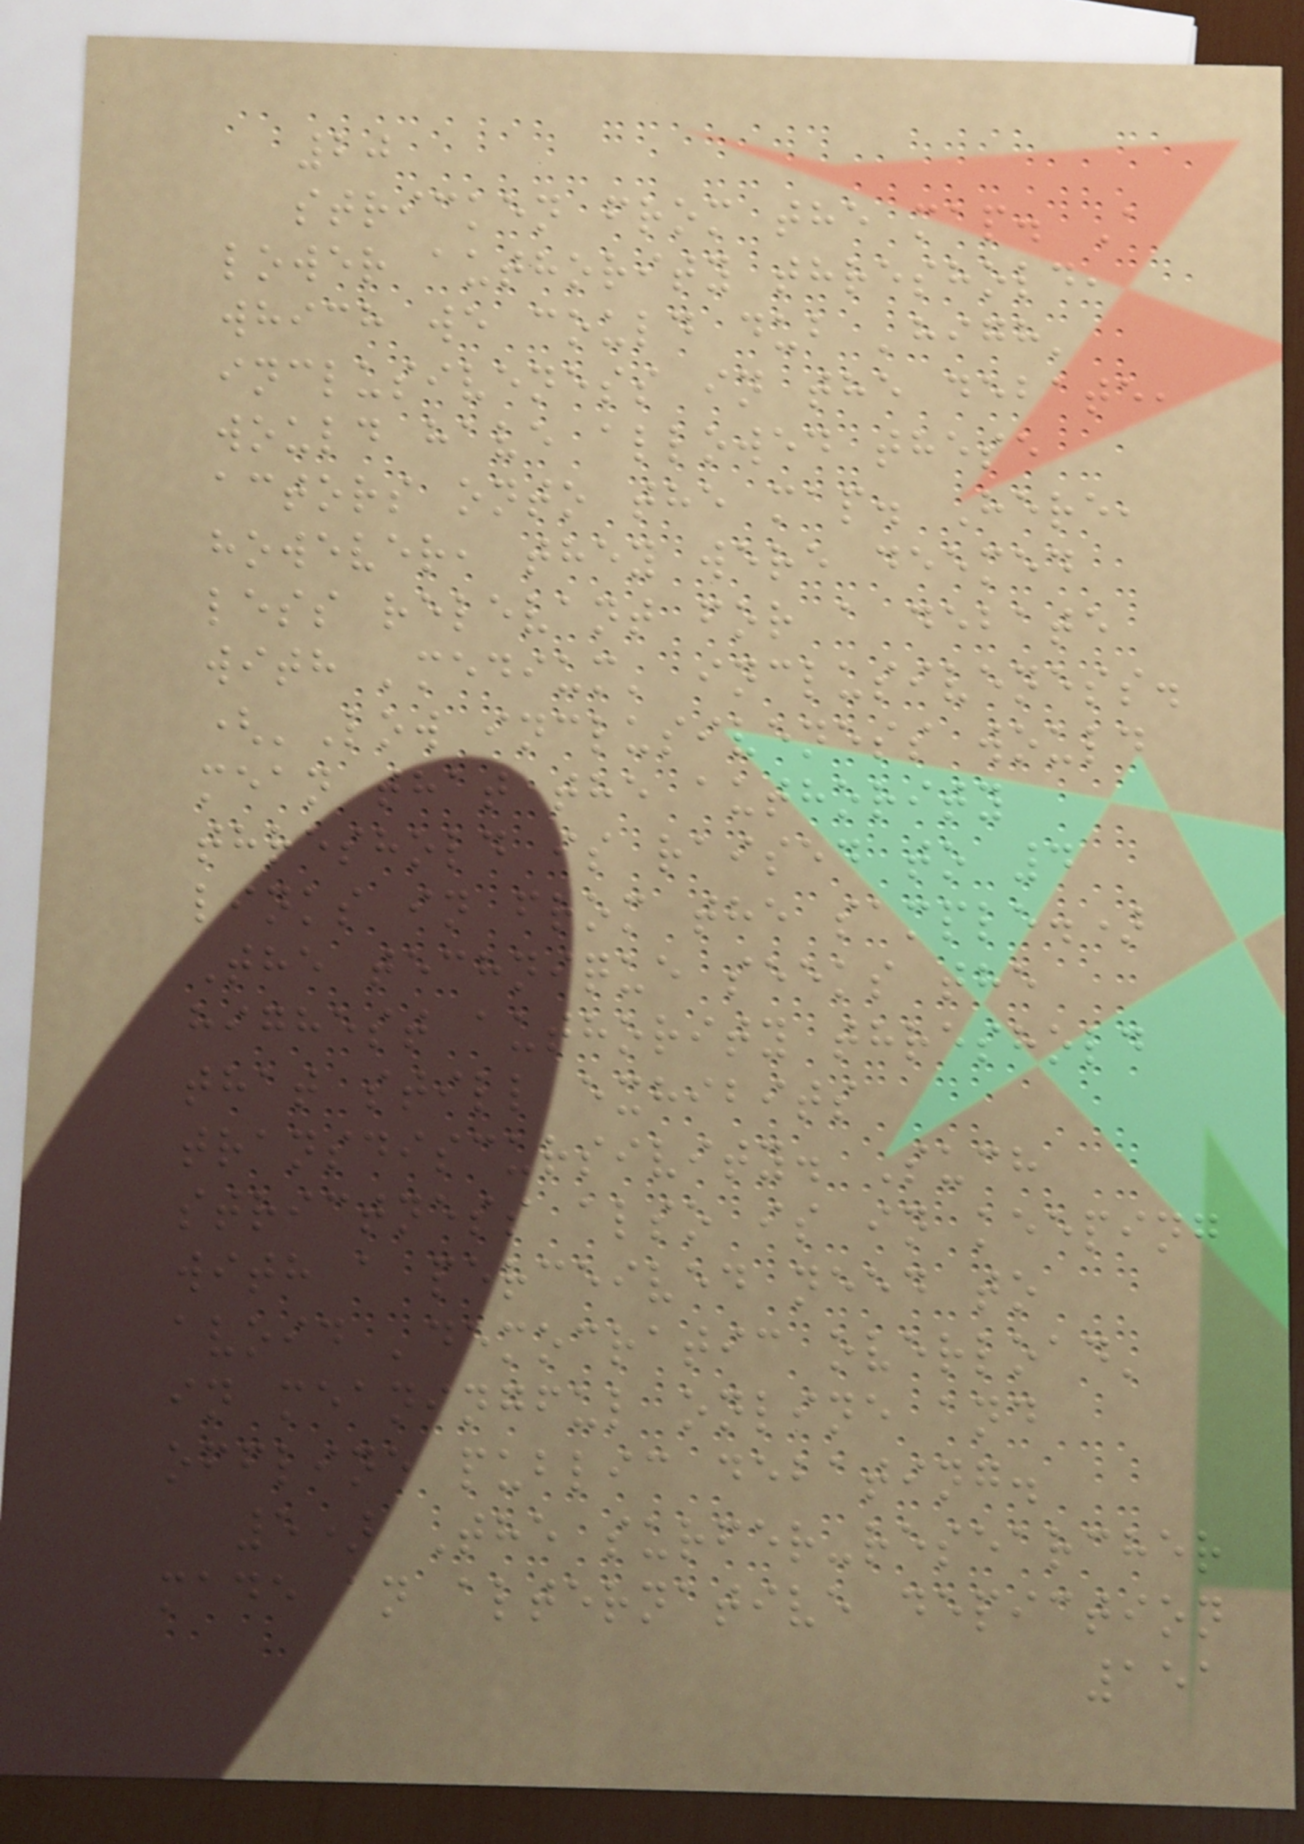20
stricken from the map. A
lower authority threshold,
which we could dub 'high'
inclusiveness in the debate,
would have allowed these
actors onto the map. Here,
however, they were deemed
less relevant for a debate
with 'medium' inclusiveness.
('Low inclusiveness would
mean that the authority
threshold is raised to 4
links in from the sample.)
The technique seeks the
highest authority threshold
that still exhibits
transdiscursivity. Such
strictness also is in keeping
with a perceived need to
avoid 'democratic overload'
in meaningful online and
offline public debating.
5) The surfer-researcher
made an alternative depiction
151
